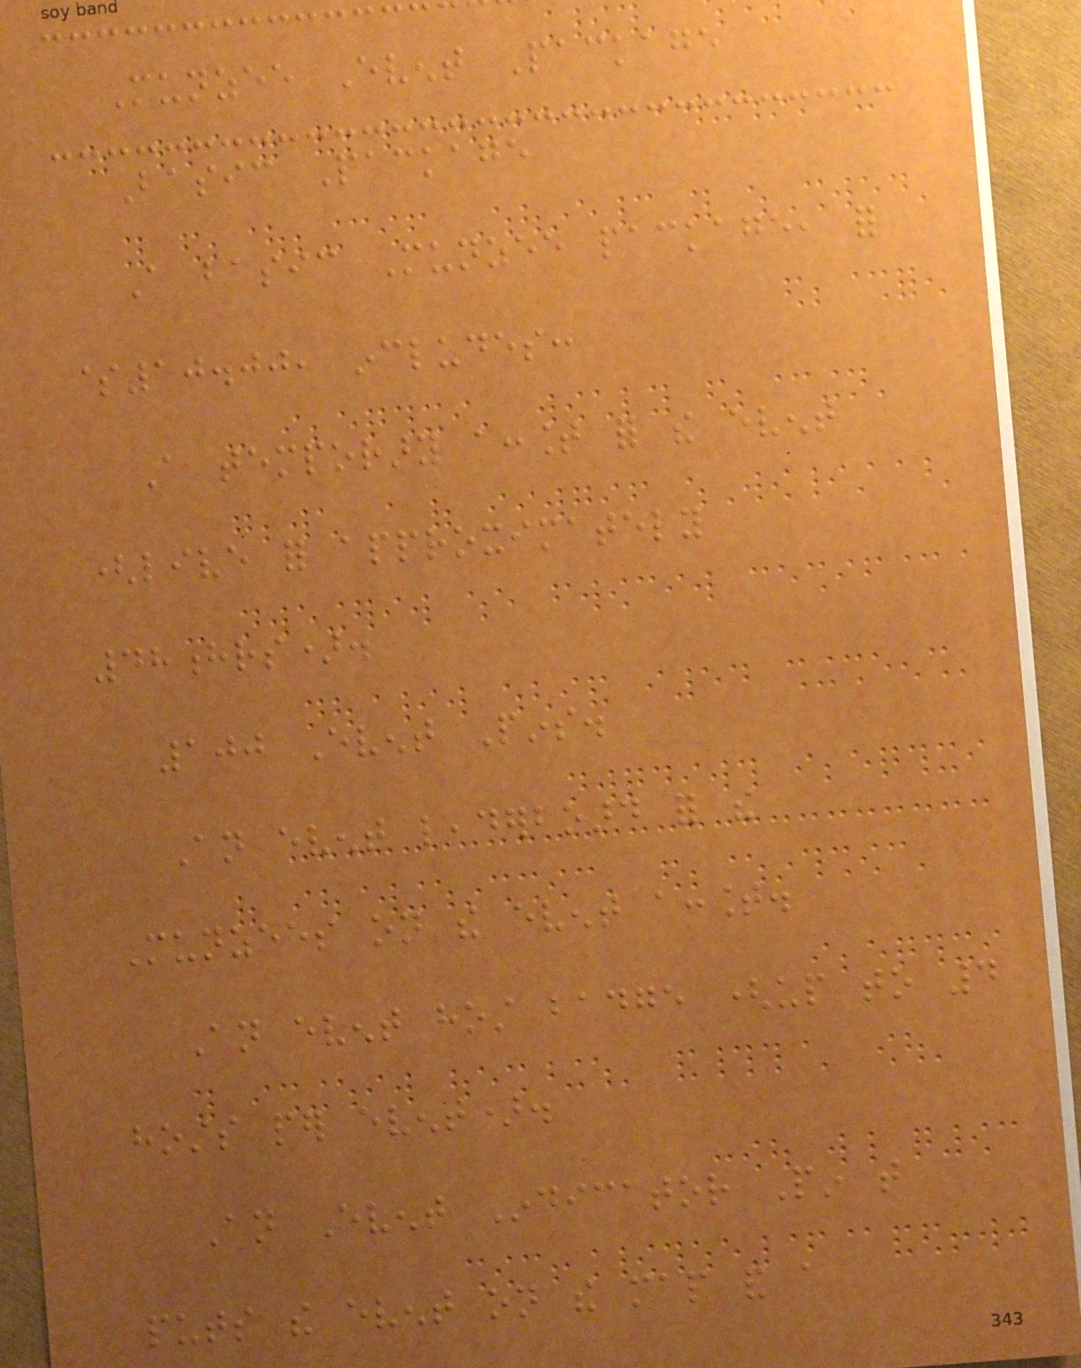Munzee Event Package
Basic Package
A basic Munzee package, for
$10.00, includes:
A temporary account for the event
(live for approximately
48hrs).
100 Event Pins.
An event leaderboard for the
Munzees on the event account.
An event host badge (up to 4
hosts per event).
An Event Indicator Pin that
puts the event on the map and a
